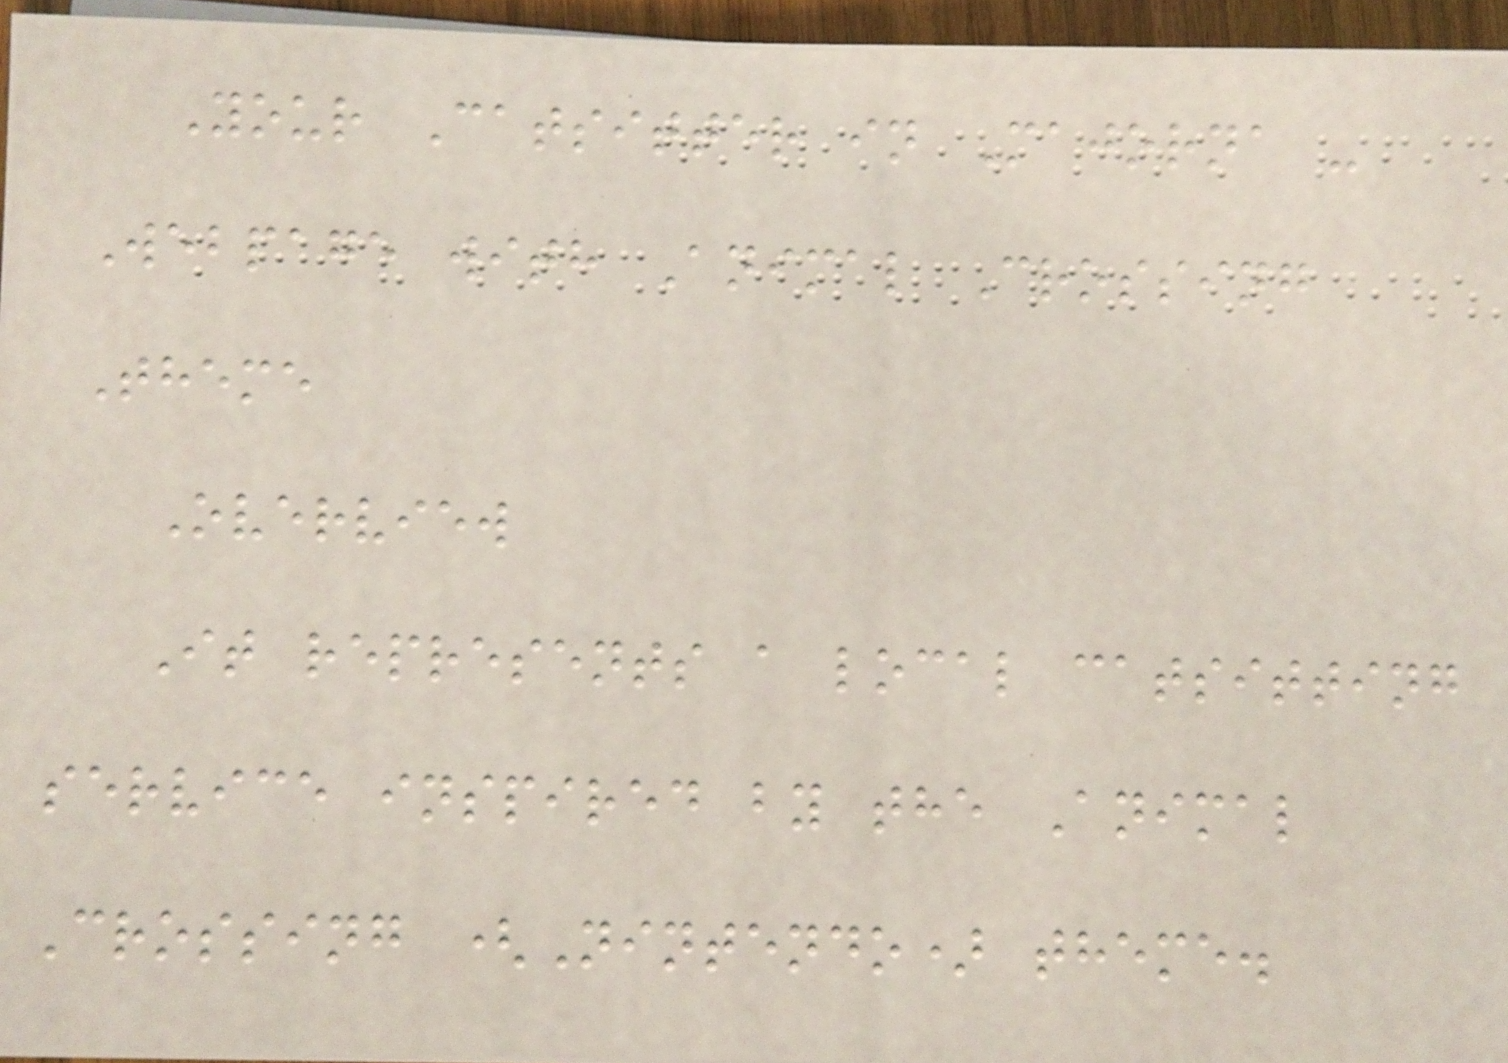Your Catsitter in Majorna -
Webpage with Animal Crossing
Theme
Overview
It represents a local catsitting
service inspired by the Animal
Crossing (Nintendo) theme.
